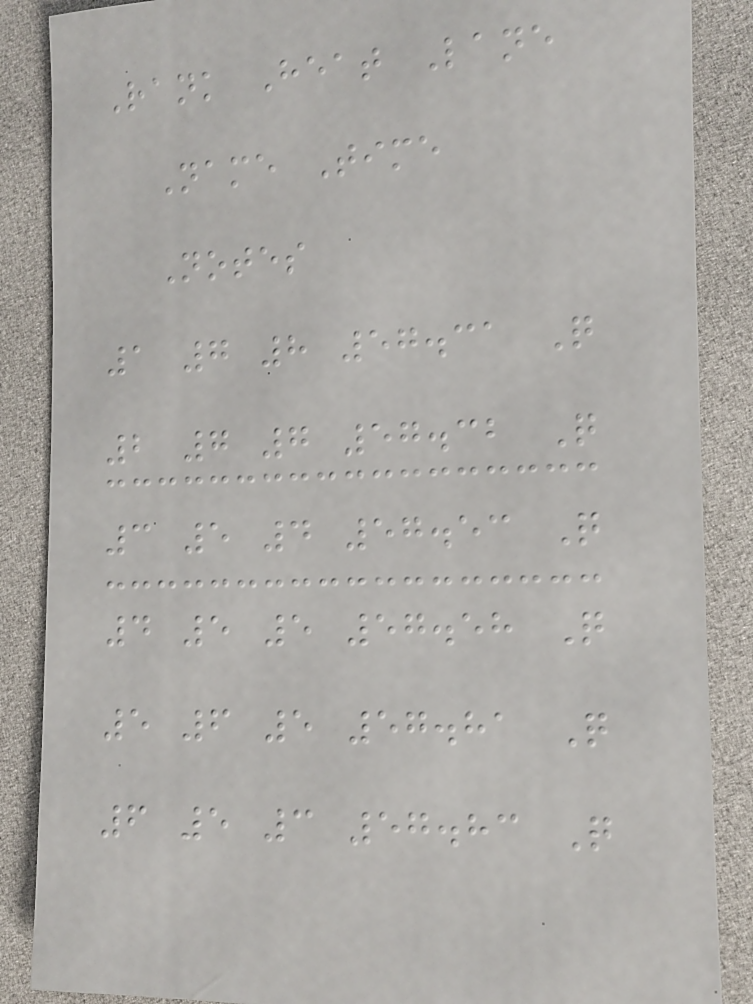Rank Heat Lane
Name Time
Notes
1 7 8 57.31 Q
2 7 7 57.32 Q
3 5 4 57.53 Q
4 5 5 57.58 Q
5 6 5 57.81 Q
6 5 3 57.83 Q
